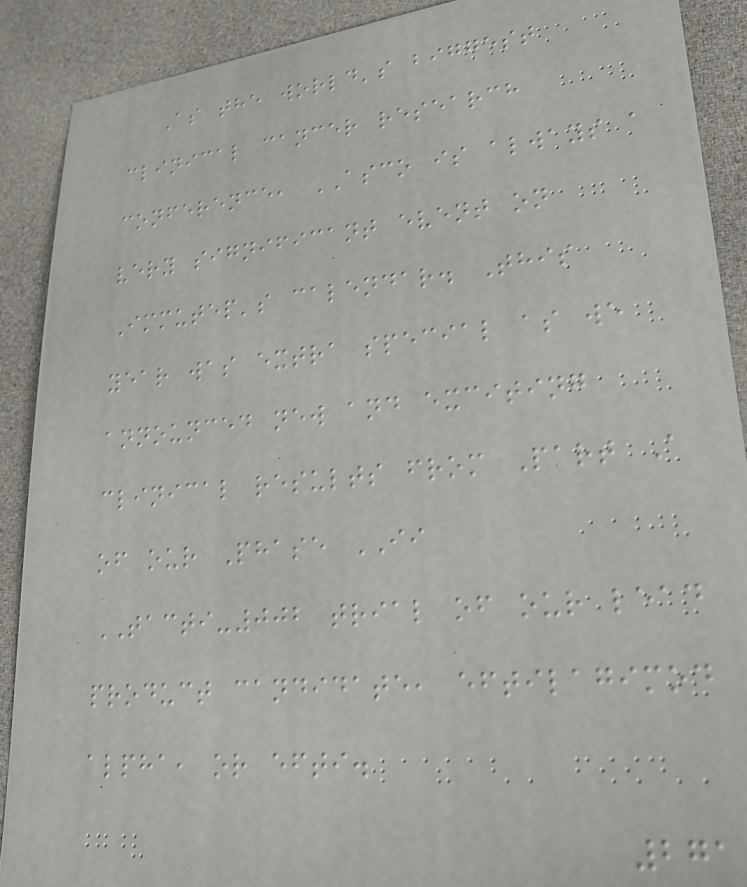As the world's biggest
clinical cancer research
conference, ASCO is always a
very significant event on
Immutep's calendar. This
year was extra special as we
announced new and exciting
clinical results from Part A
of our Phase II
TACTI-002 trial of our lead
product candidate, eftilagimod
alpha, or efti.
271
